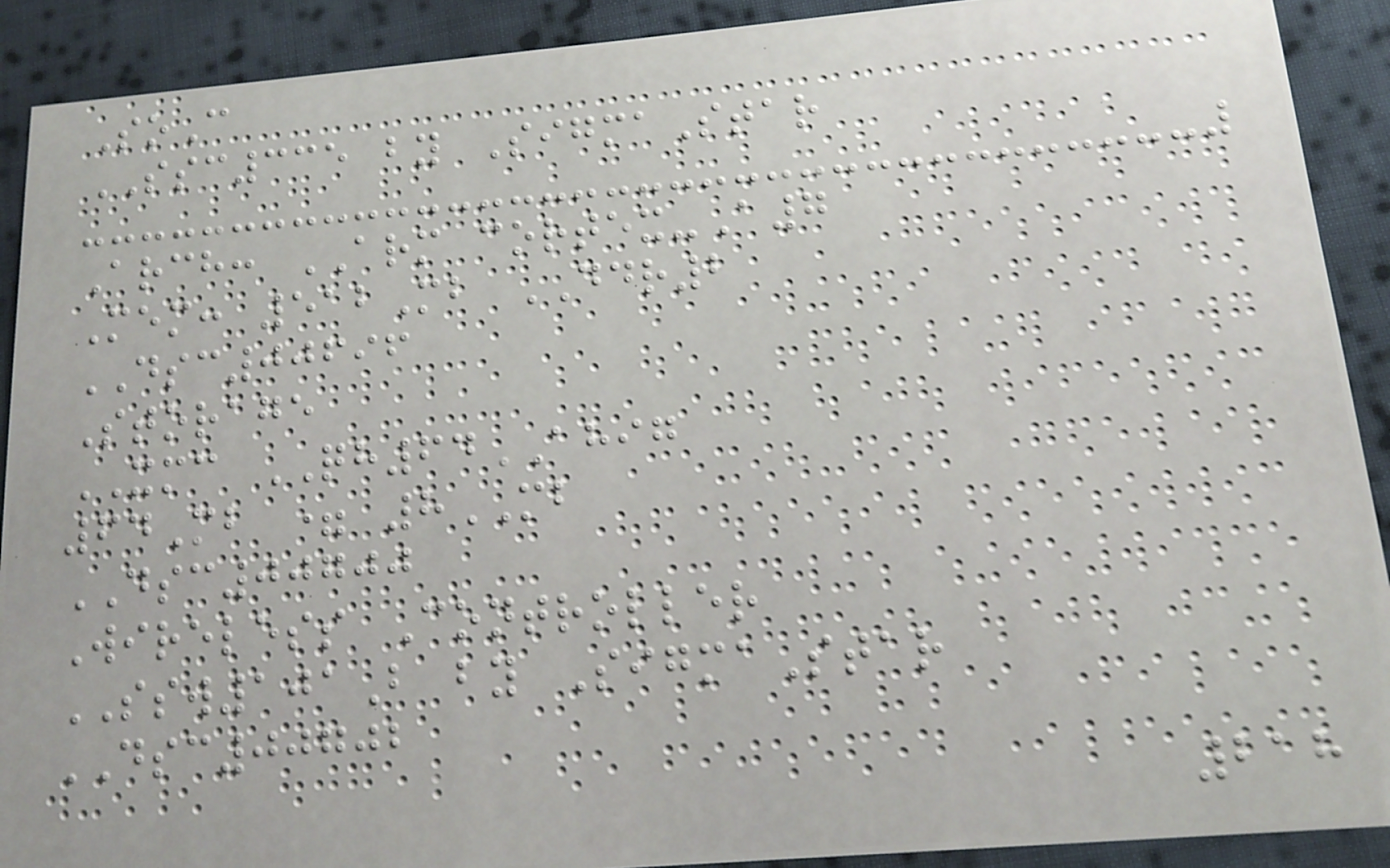SoC
SSC335 by SigmaStar
Arch: ARM cortex-A7
Mem: 512Mb DDR2
DSC00696
Storage
XMC QH64AHIG
64Mb = 8MB
DSC00700
Wireless Controller
SSW101B by SigmaStar
DSC00702
218
